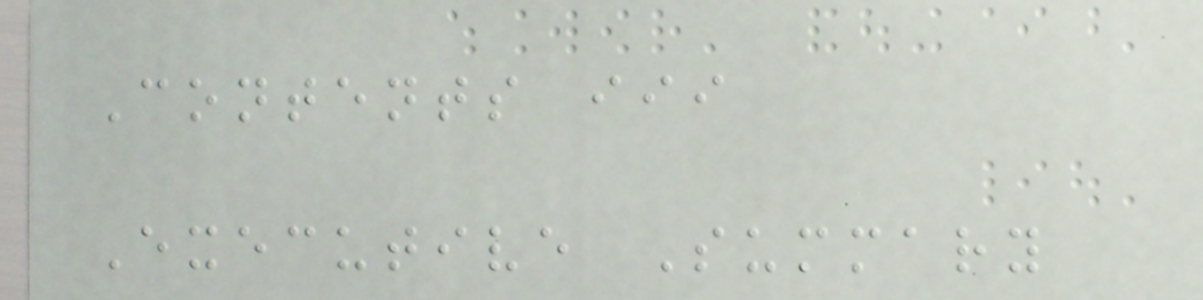Contents iii
Executive Summary
